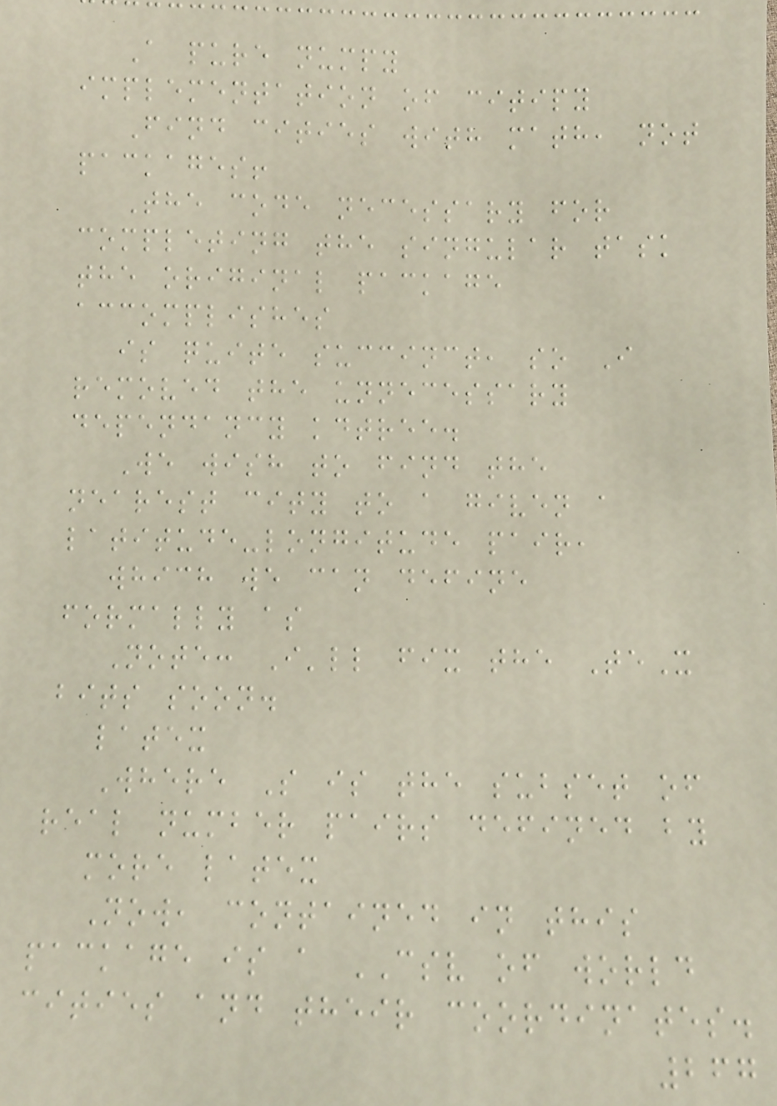A pure numpy
implementation of citipy
Find cities with math, not
packages!
The code necessary for
completing the singular task
the original package
accomplishes
is quite succinct, so I
removed the unnecessary
dependancy kdtree.
We wish to find the
nearest city to a given a
latitude-longitude pair,
which we can define
formally as
Note: I'll fix the TeX
bits soon.
latex
Where S is the subset of
real number pairs defined by
more latex
Now, contained in this
package is a CSV of world
cities and their coordinates.
267
